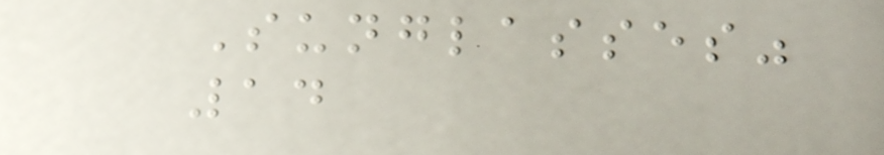Sunglasses"
14
